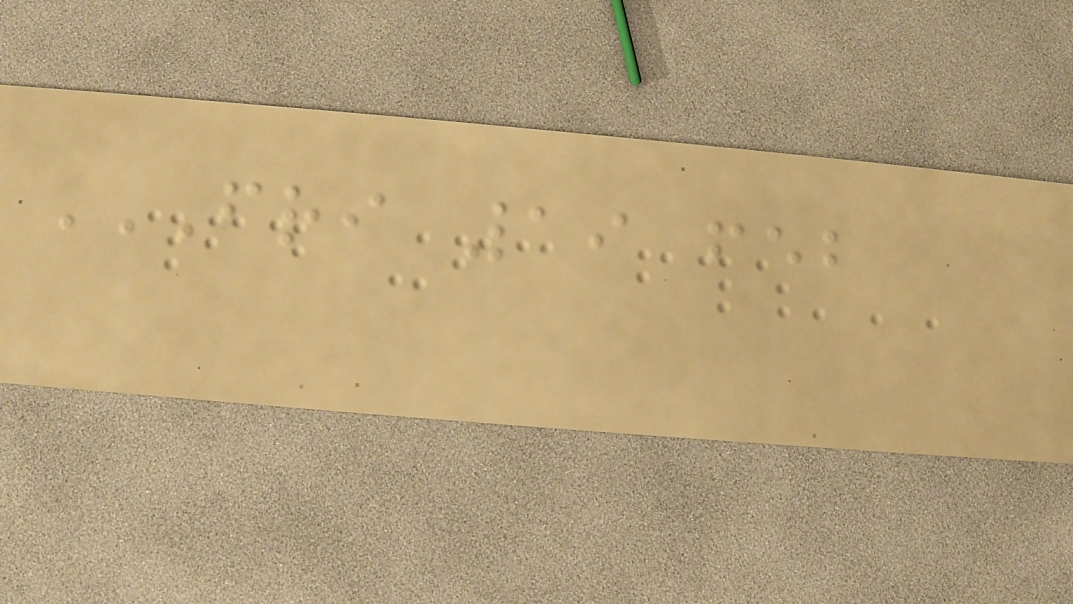FRI 19 FEB
